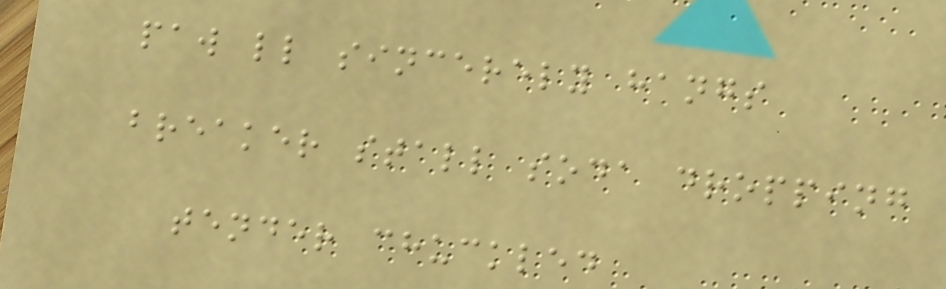paw ll sincerely hangs
breaker stall soda dropping
tender chuckled
